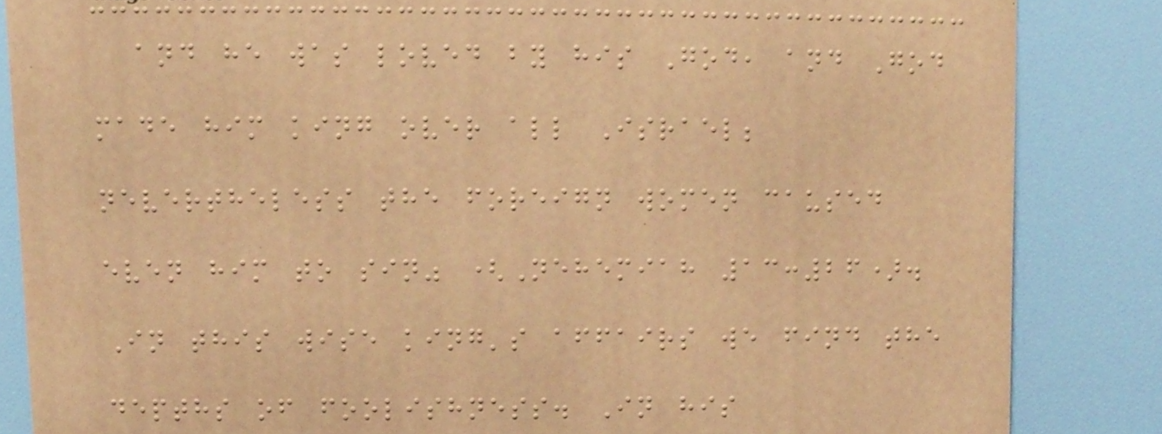and he was loved by his God, and God
made him king over all Israel;
nevertheless the foreign women caused
even him to sin" (Nehemiah 13:26).
In this wise king's affairs we find the
depths of foolishness. In his
